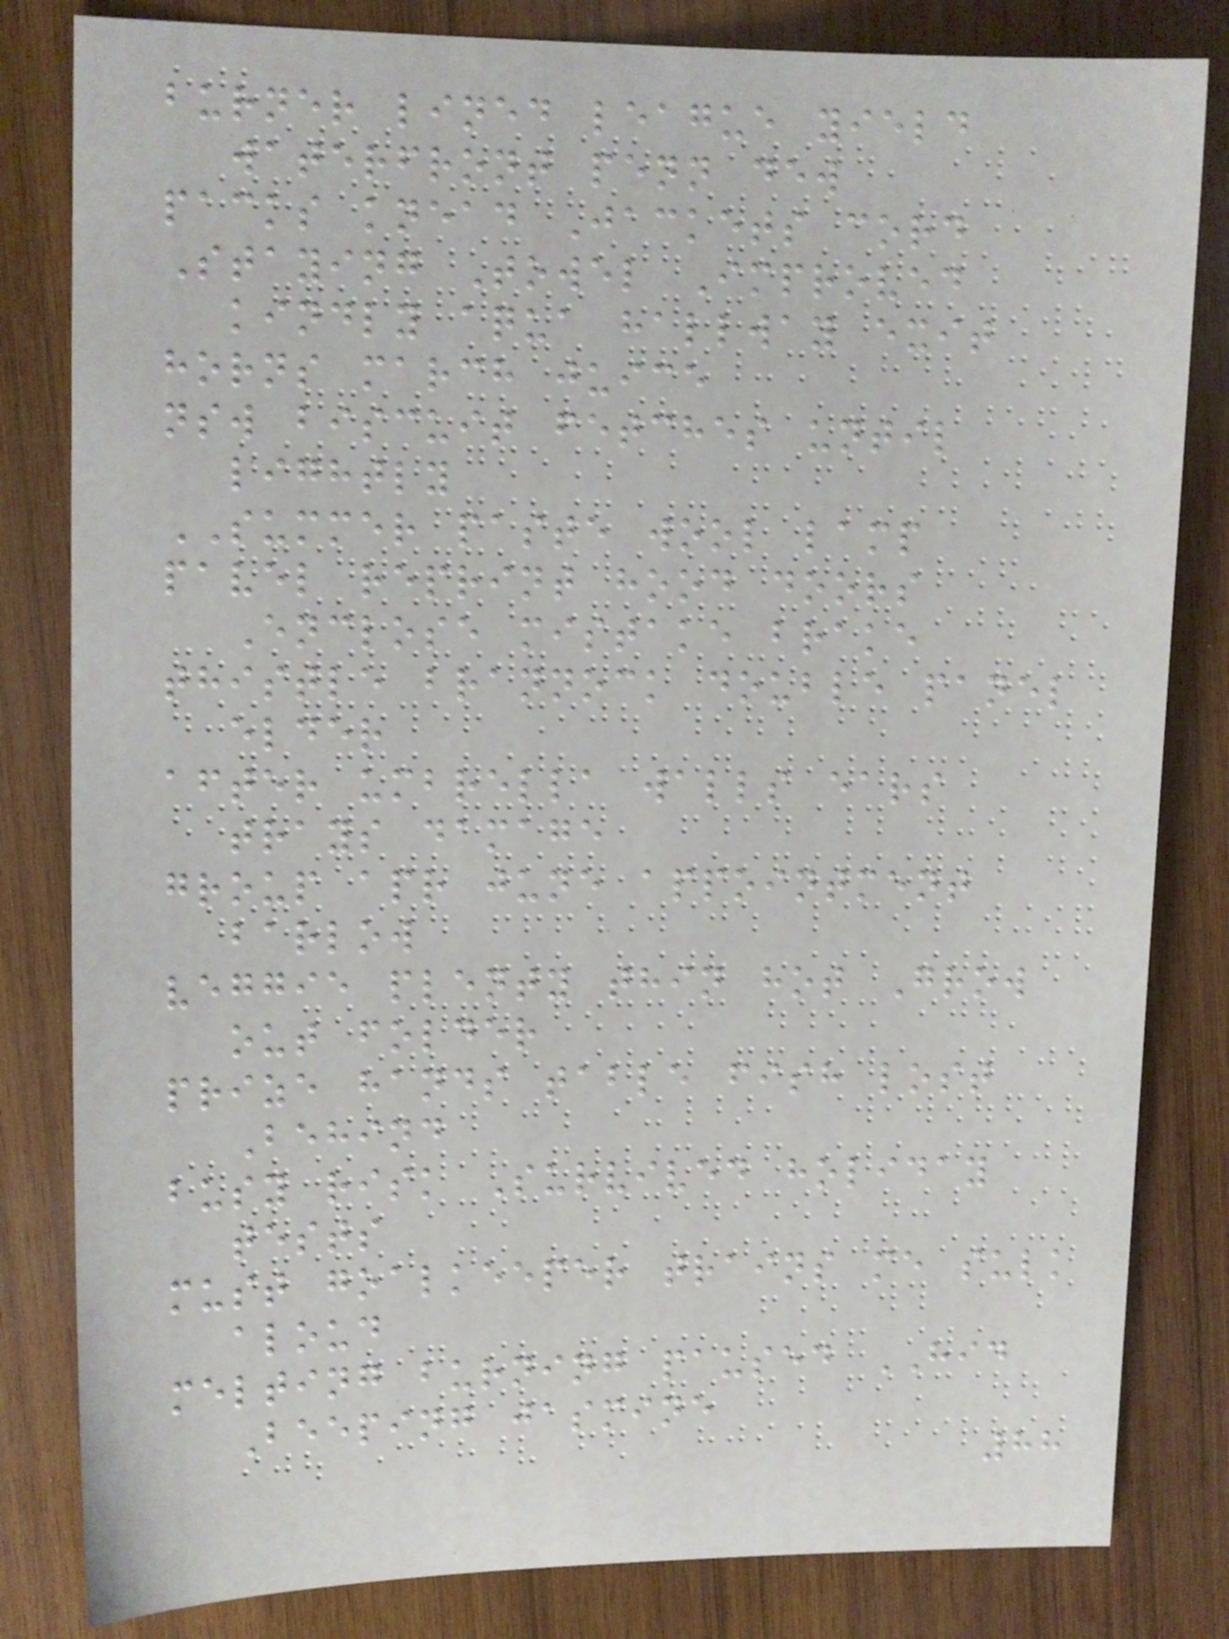burner lined league yield
waterfront penn dew
packs knead Jackets cord
Staying Towel Improved
kindly aqua hallway exit
horns march juice
nsw biscuit fetches until
lightly
SUMMER paste wool lamp
pavel reprint hood doors
Enclose mistake brake
thistle brannock double panel
elder
after umbrella walls ears
trays damage
group apr june appointment
barlow
veggie plenty thin hot Grow
out folder
prize hands table fish lost
Behind
busy risk Survived holiday
tests
must goalkeeper trains me sulk
aloud
melting burning paused HID
Beeping jasmine
88
